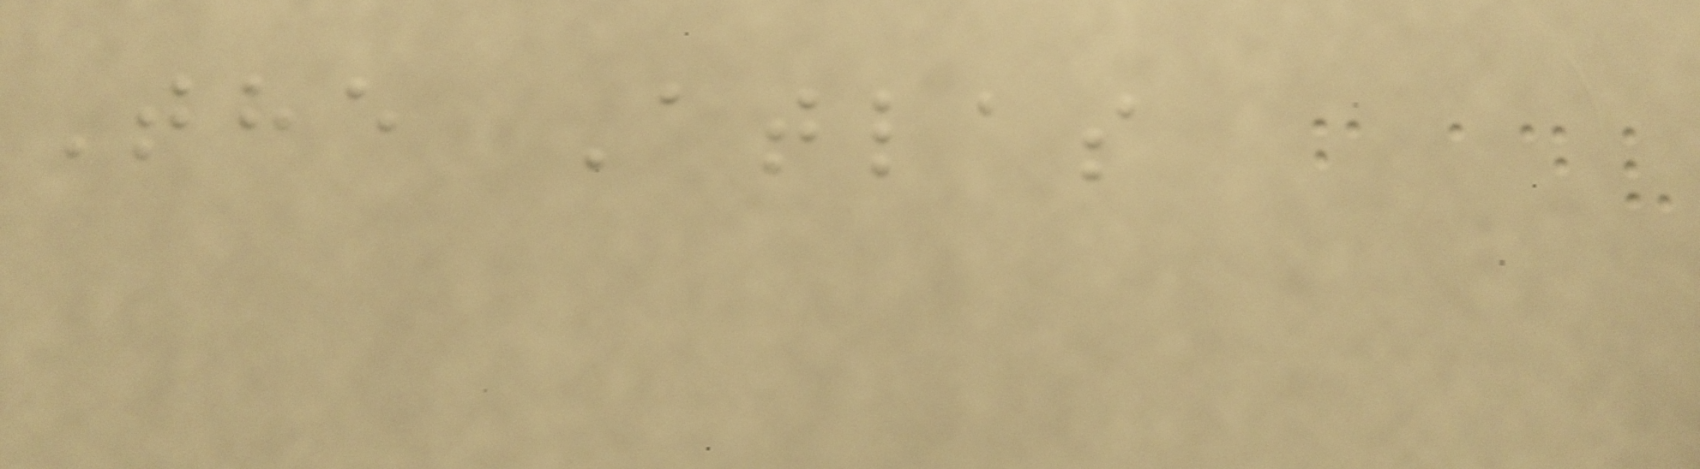The Atlas
